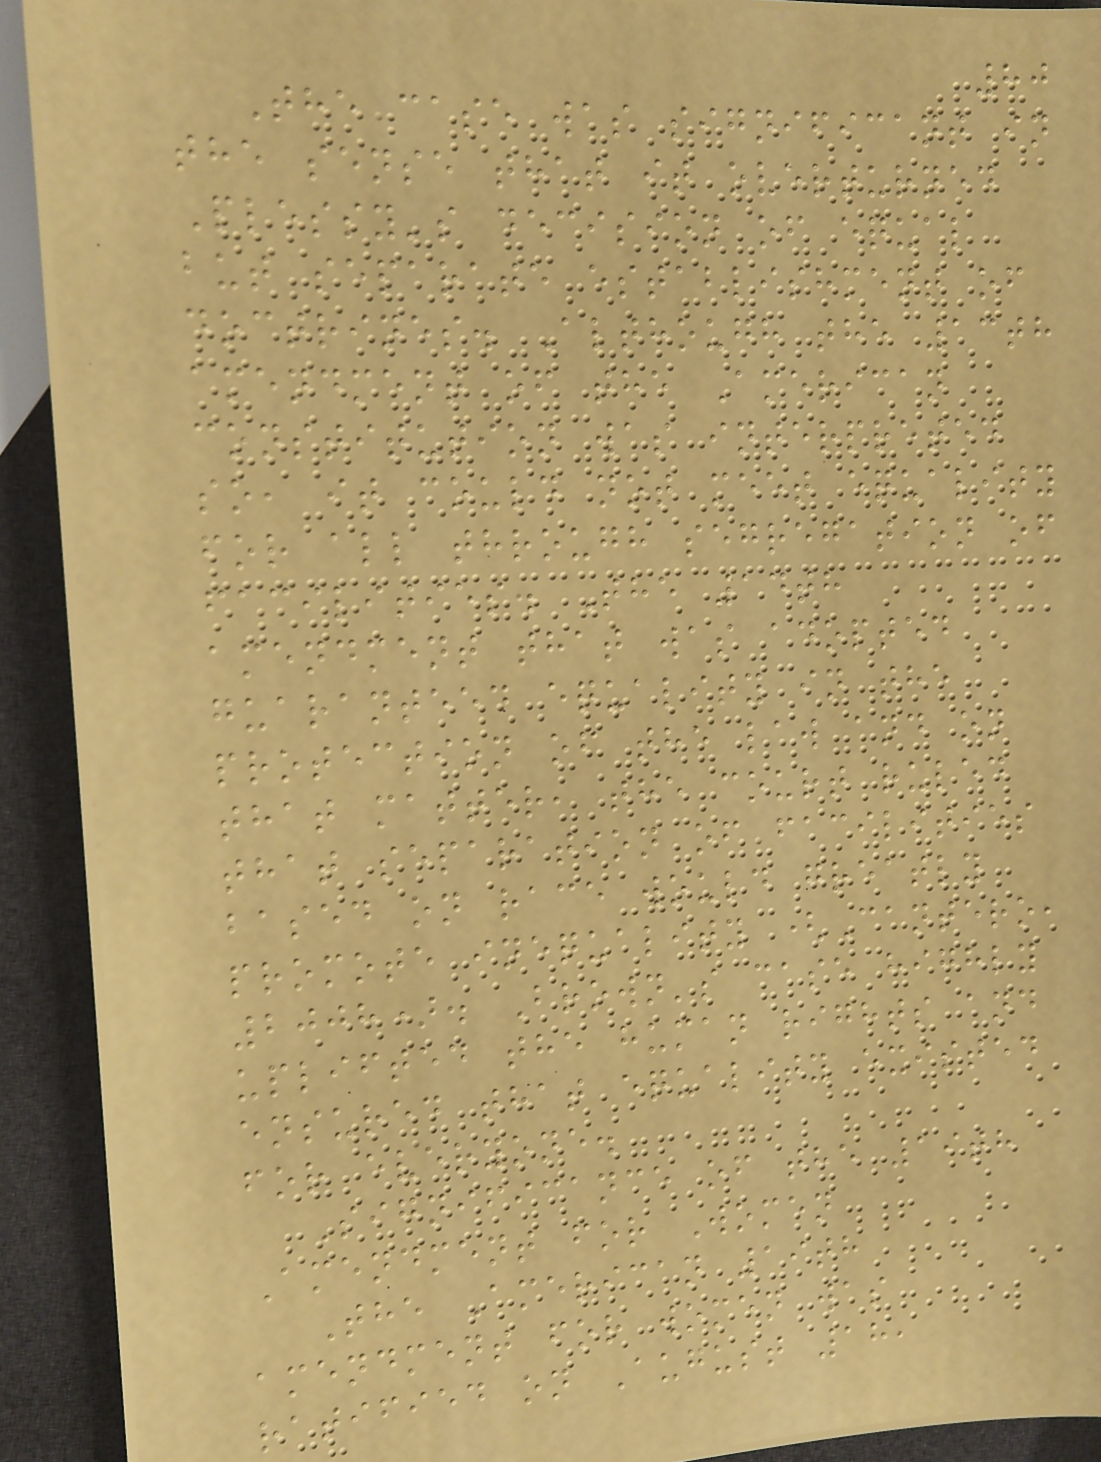80
The case was significant in
the sense that it overturned
Plessy's decision of equal
but separate establishment of
doctrines. Although the 13th
amendment of the American
constitution was interpreted
so, it could not meet equality
for all through segregation of
facilities. The 14th
amendment that was adopted
guaranteed equality in the
protection of the law and on
that matter, the court ruled
that separation of facilities
based on race would greatly
promote inequality (Cantero,
2008). Brown's case highly
uplifted the human rights and
ensured that equality existed
for everyone.
Significance of the 19th
Amendment for Women
The American 19th
amendment for women was
ratified on August 18,
